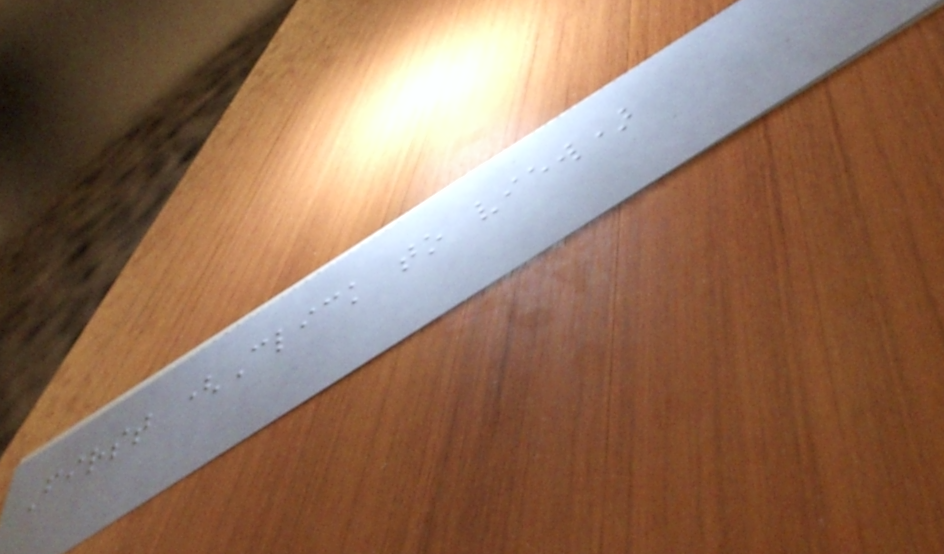First (Click to view)
